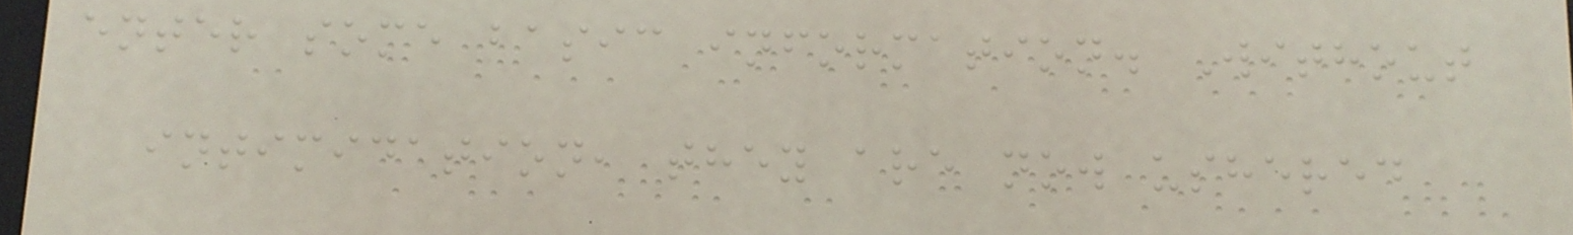enter some basic information. Without
intimidation, they are now ushered
